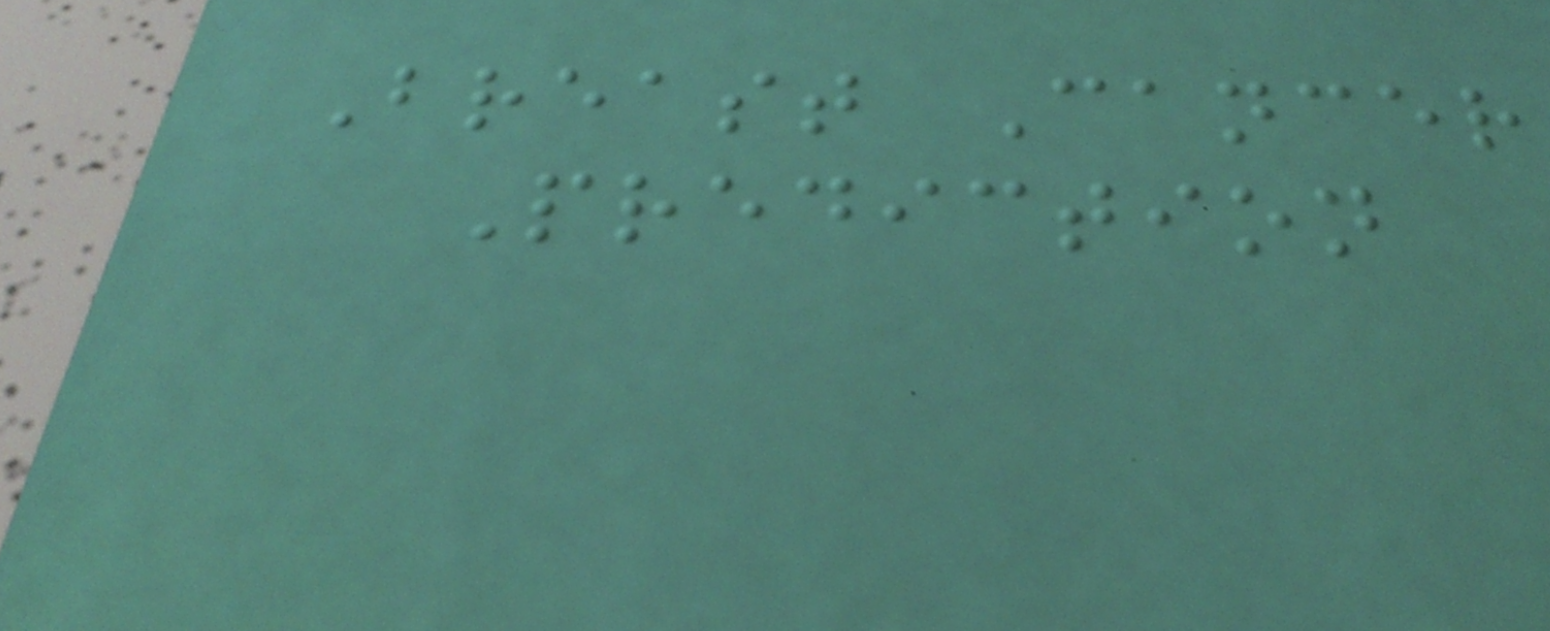Breast Cancer
Prediction
